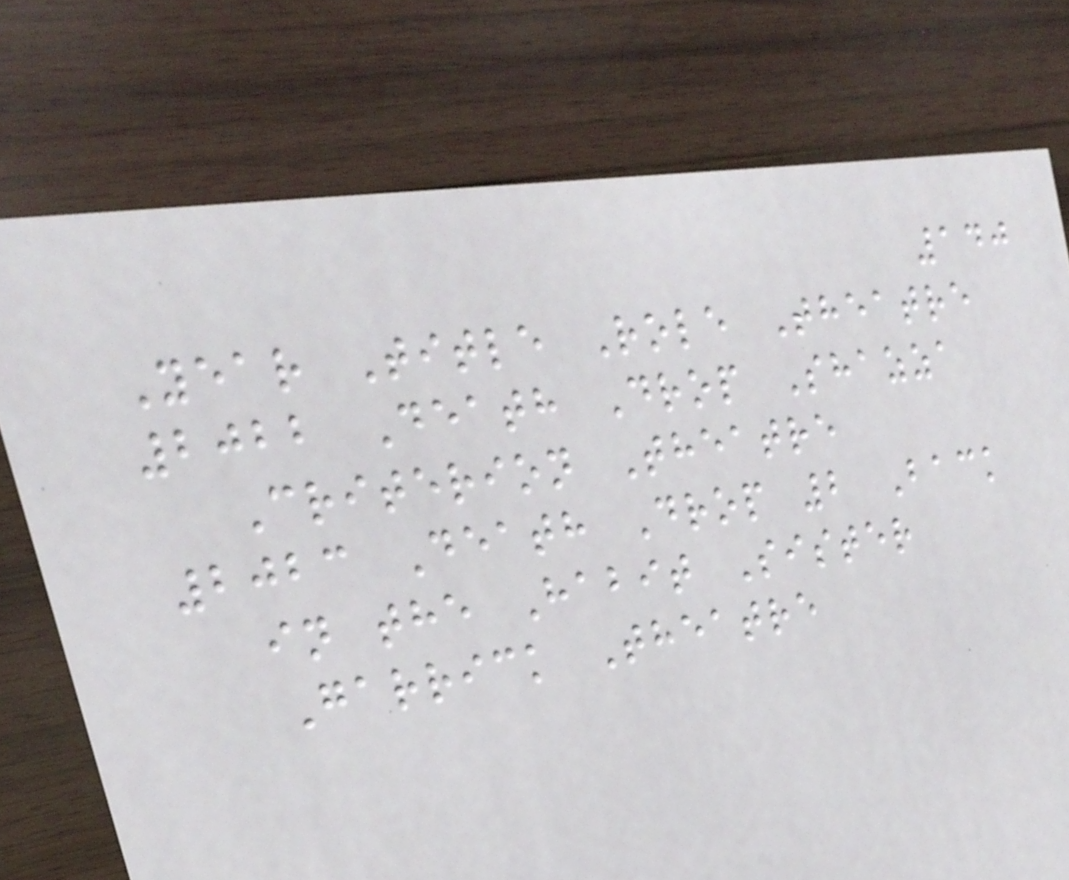140
Year Title Role Theatre
2022 Death Drop Shazza
Criterion Theatre
2023 Death Drop 2 Back
in the Habit Sister
Garrick Theatre
